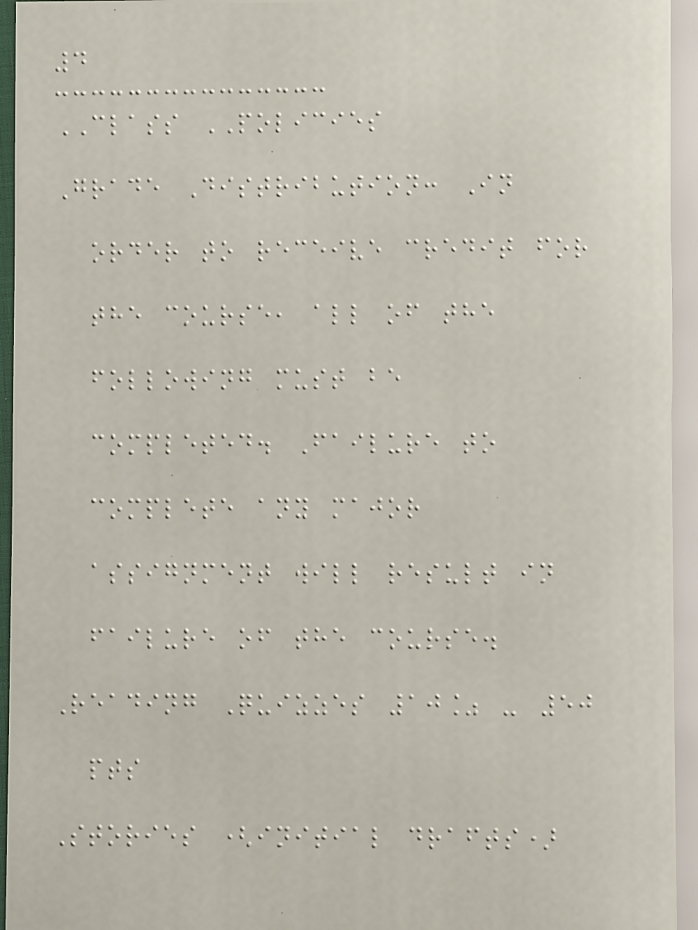4
CLASS POLICIES
Grade Distribution: In
order to receive credit for
the course, all of the
following must be
completed. Failure to
complete any major
assignment will result in
failure of the course.
Reading Quizzes 10% - 50
pts
Stories (initial drafts)
